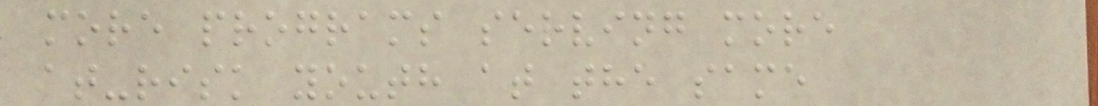more programs serving more
at-risk youth at the same
